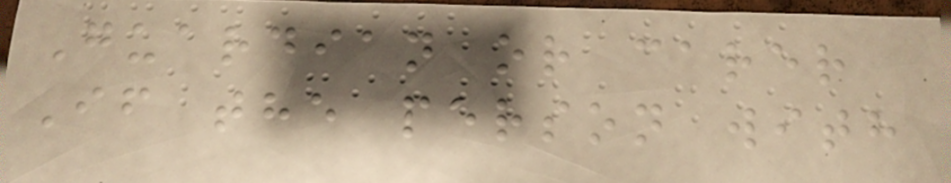Guardian or carer
If the person with
